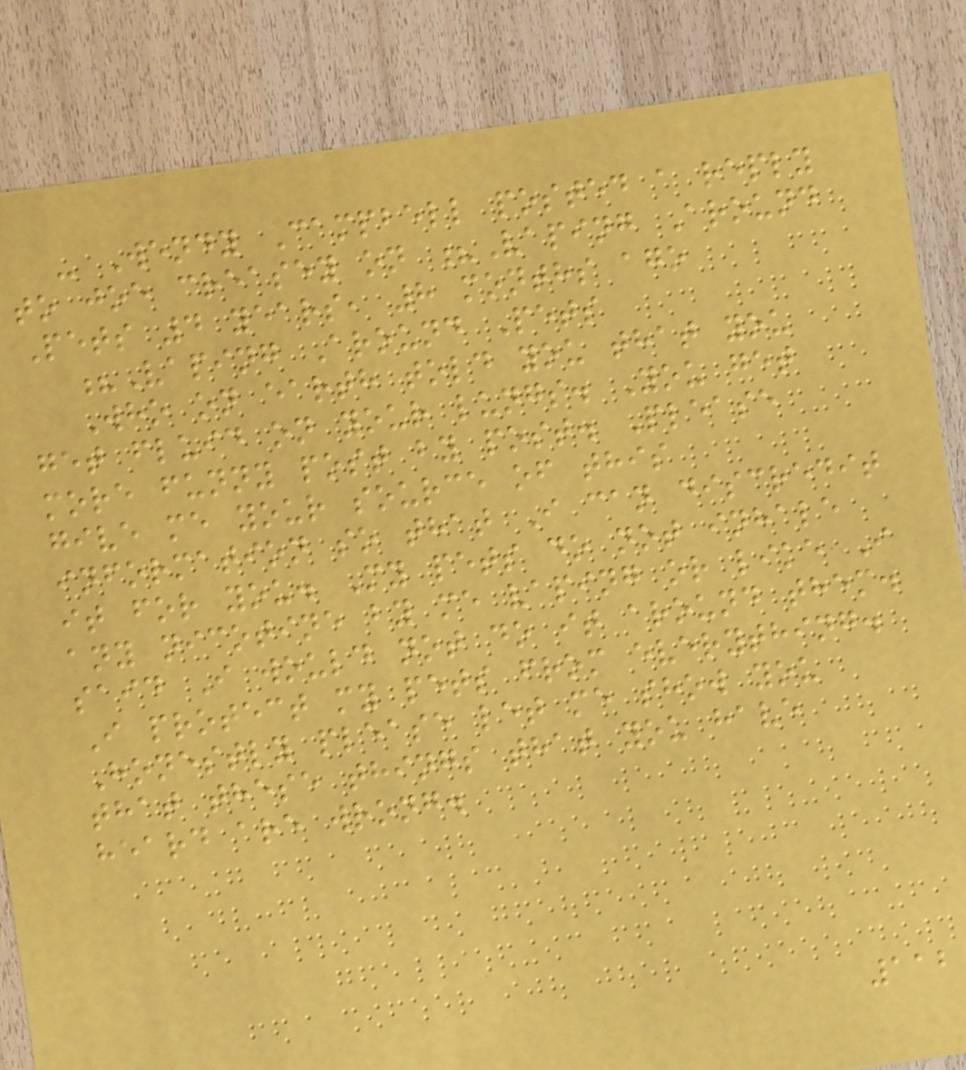- Wendy Campbell posted a reply
to joe creasey on ?Vaping Around
Pets 4 years, 8 months ago
?Vaping Around Pets
Who on earth told you that you
get fluid on your lungs. You get
more funny post by post. Please
give me your source of this
information so that I can discredit
it for you. My pets do not inhale
any nicotine by me vaping or like I
said I would not do it around them.
I protect my pets from everything.
Honestly please let me show you
that these things that you have
heard are wrong.
112
